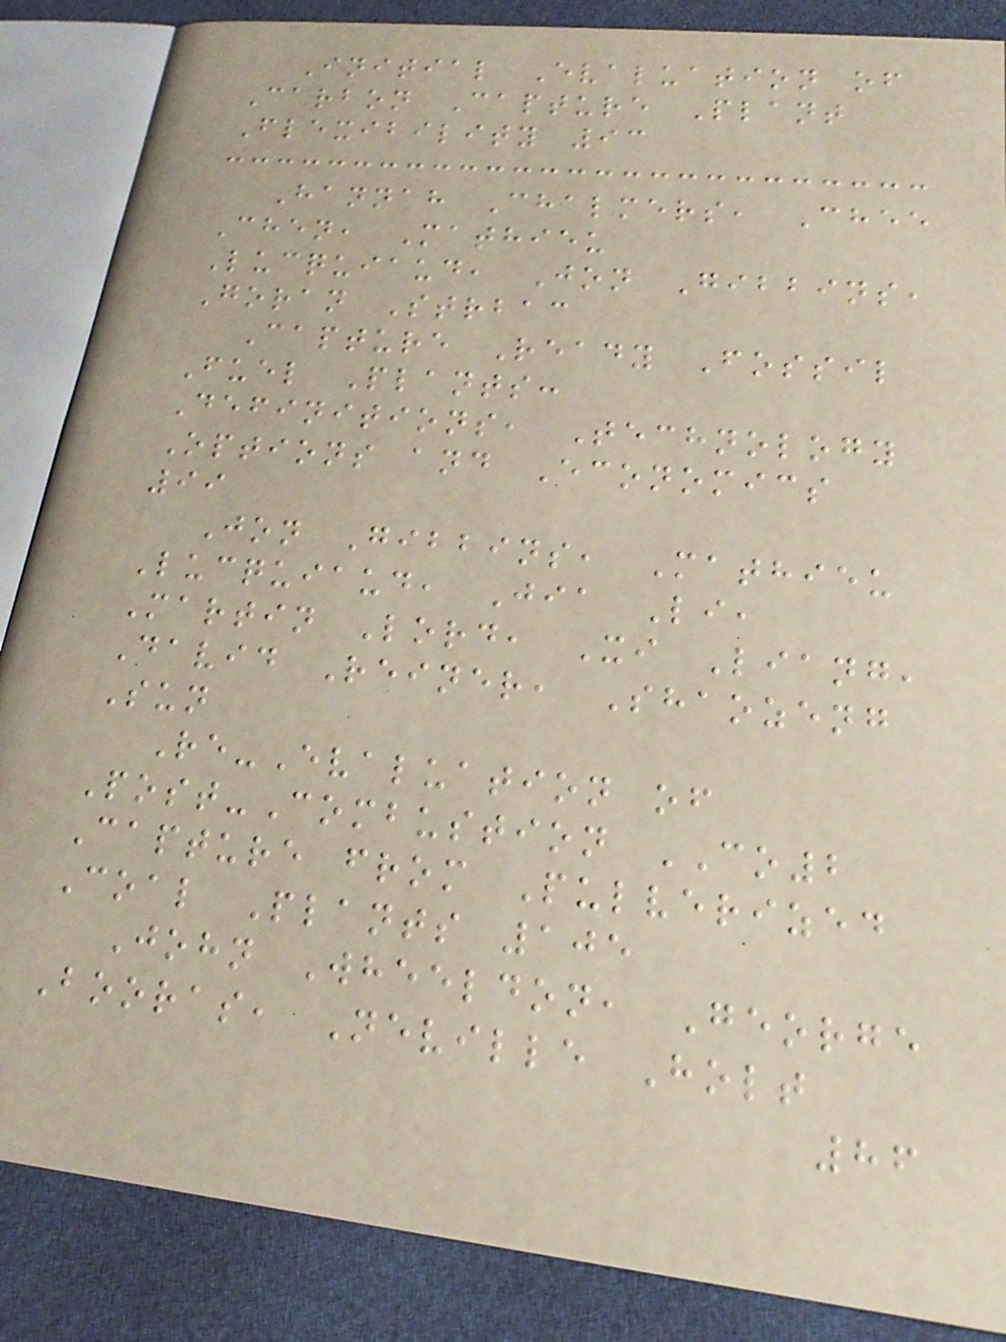Initial Evaluation of
Carbon Capture Plant
Flexibility 93
Hannah Chalmers, Chee
Chen, Mathieu
Lucquiaud, Jon Gibbins,
Goran Strbac
Capture Ready Fossil
Fuel Plants:
Definitions, Technology
Options and Economics
99
Jon Gibbins, Mathieu
Lucquiaud, Jia Li,
Martin Lord, Xi Liang,
David Reiner, Shaozeng
Sun
Re-Evaluation of
Post-Combustion CO2
Capture from Pulverized
Coal Plants 105
John Wheeldon, George
Booras, Neville Holt
86
